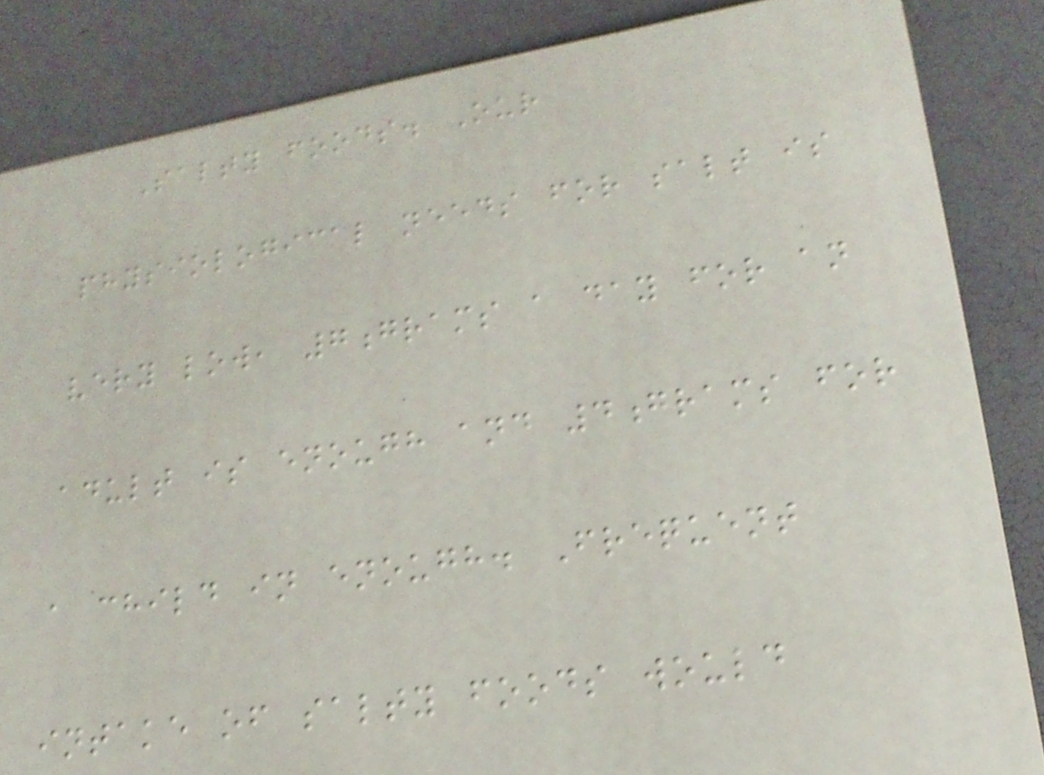Salty foods. Our
physiological needs for salt is
very low, 7grams a day for an
adult is enough and 4grams for
a child in enough. Frequent
intake of salty foods would
